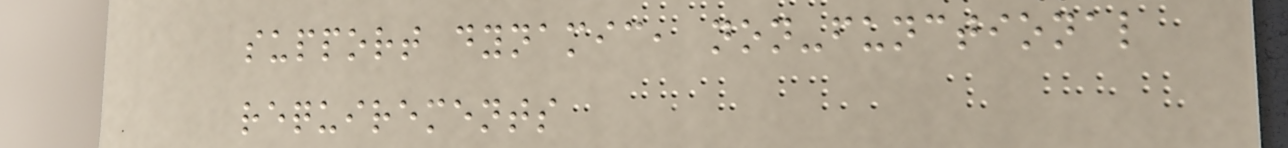support dynamic, non-functional
requirements
